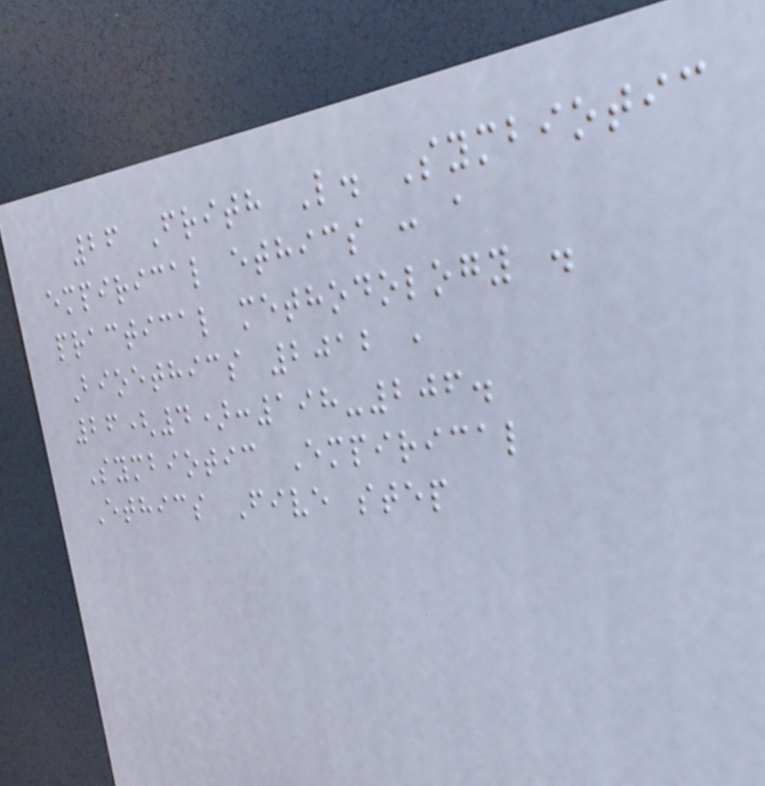26 Frith L. Symbiotic
empirical ethics : a
practical methodology .
Bioethics 2012 ,
26(4):198-206.
Symbiotic Empirical
Ethics Five step
